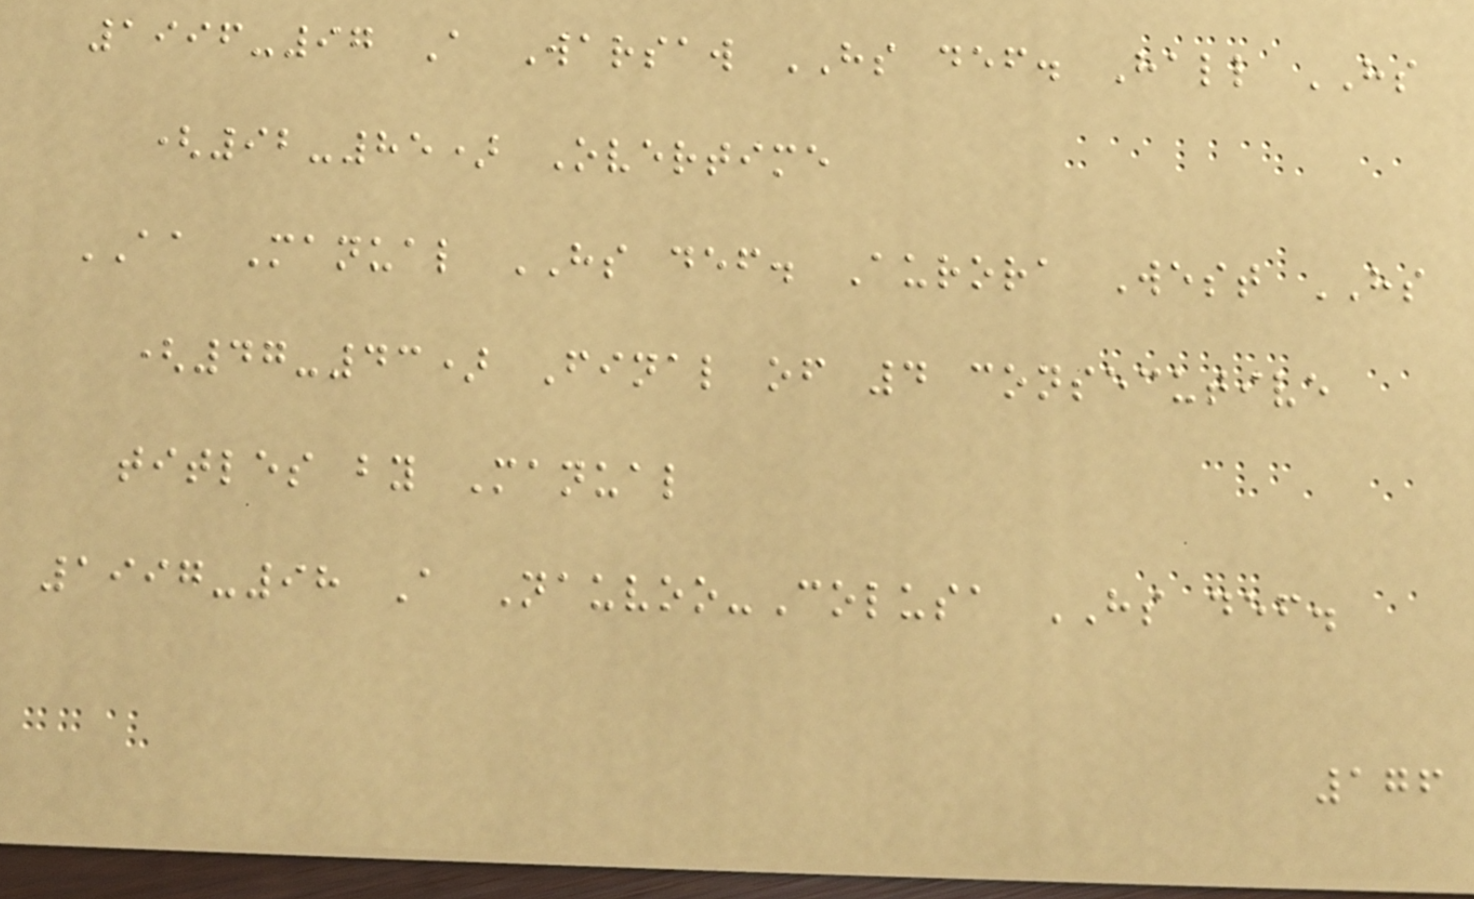1996-97 A Warsaw HS def. Hall HS
(92-85) Overtime
AA Manual HS def. Aurora West HS
(47-43) Final of 4 consecutive
titles by Manual
1997-98 A Nauvoo-Colusa HS def.
176
